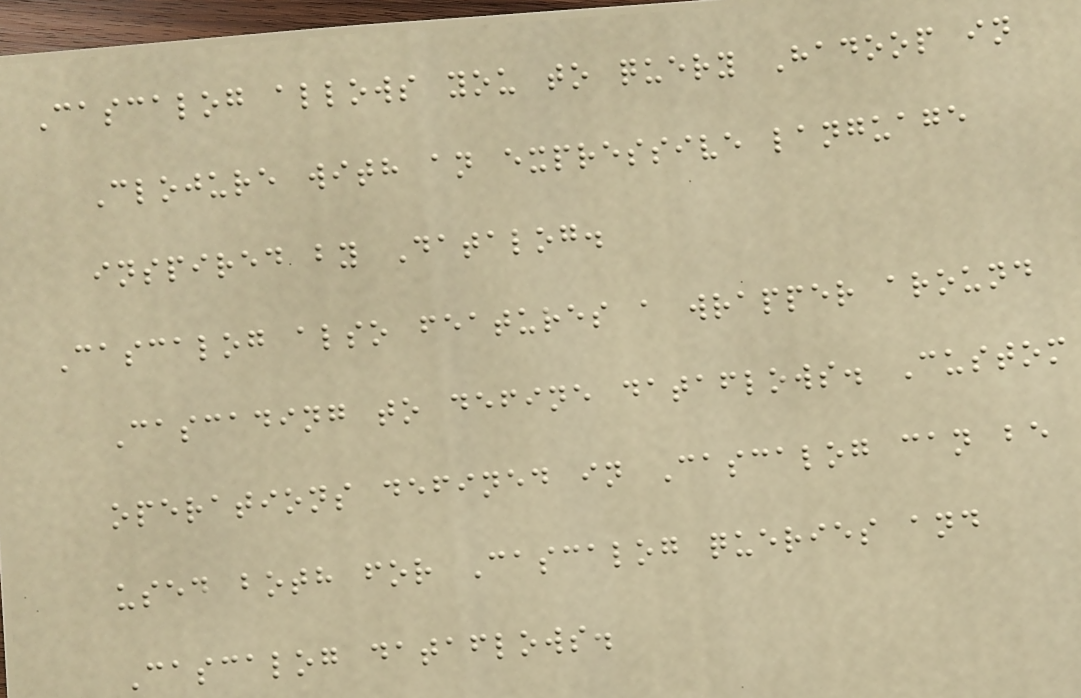Cascalog allows you to query Hadoop in
Clojure with an expressive language
inspired by Datalog.
Cascalog also features a wrapper around
Cascading to define dataflows. Custom
operations defined in Cascalog can be
used both for Cascalog queries and
Cascalog dataflows.
